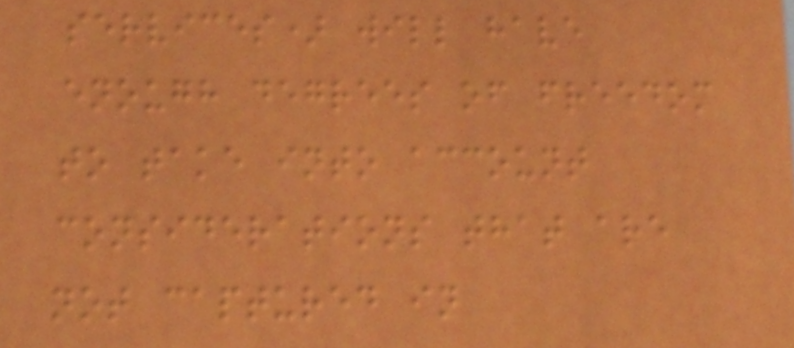services) will have
enough degrees of freedom
to take into account
considerations that are
not captured in
